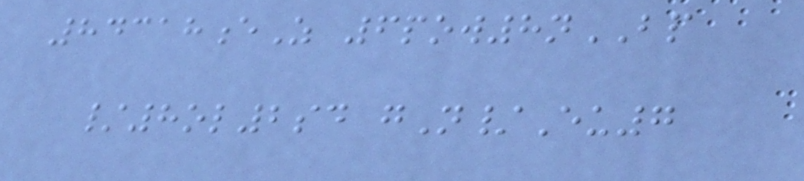84318eZ 6pow8nBP
/8ol2sd gN/Eu7
